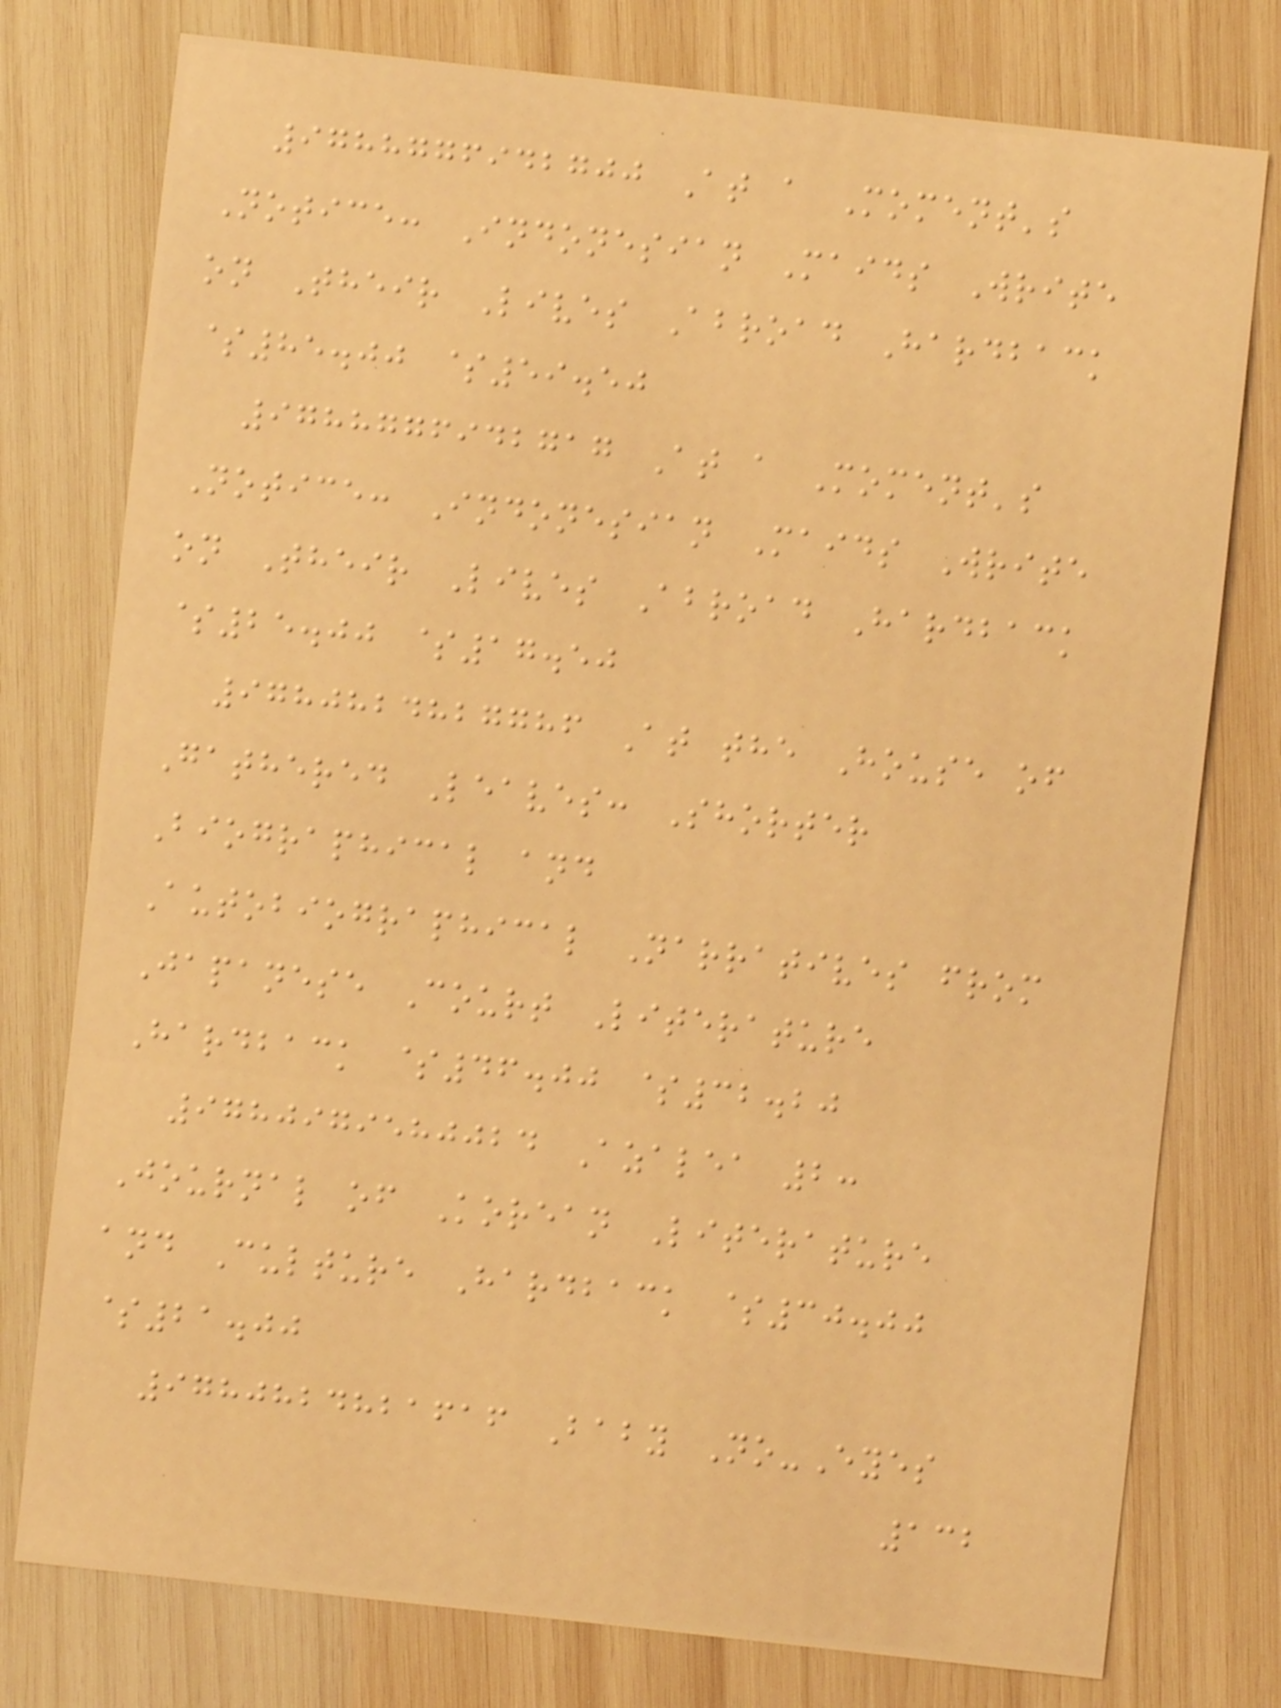9788776942700 At a Moment's
Notice: Indonesian Maids Write
on Their Lives Abroad Hardback
$85.00 $59.50
9788776942717 At a Moment's
Notice: Indonesian Maids Write
on Their Lives Abroad Hardback
$25.00 $17.50
9780824827786 At the House of
Gathered Leaves: Shorter
Biographical and
Autobiographical Narratives from
Japanese Court Literature
Hardback $46.00 $32.20
9780979580024 Azalea 2:
Journal of Korean Literature
and Culture Hardback $30.00
$21.00
9780824821616 Baby No-Eyes
132
